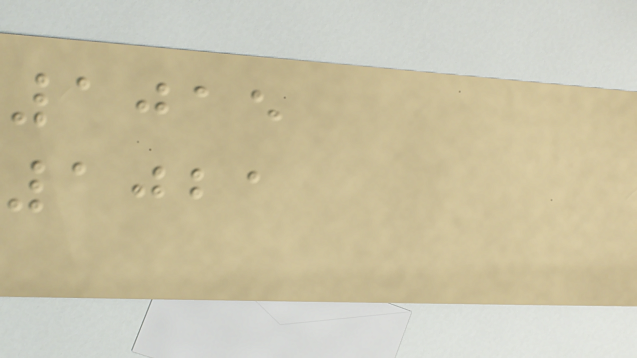1015
1021
